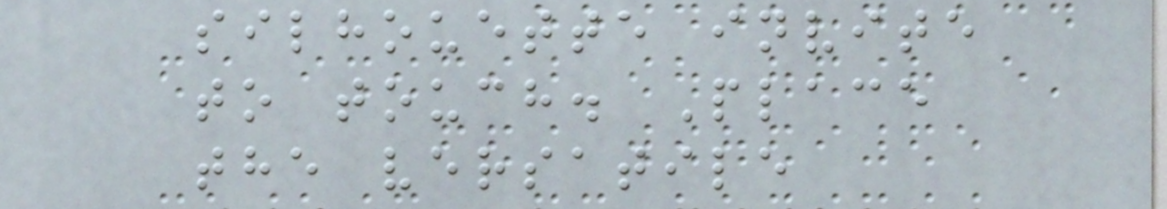silhouette invite
to touch. Place
the versatile
